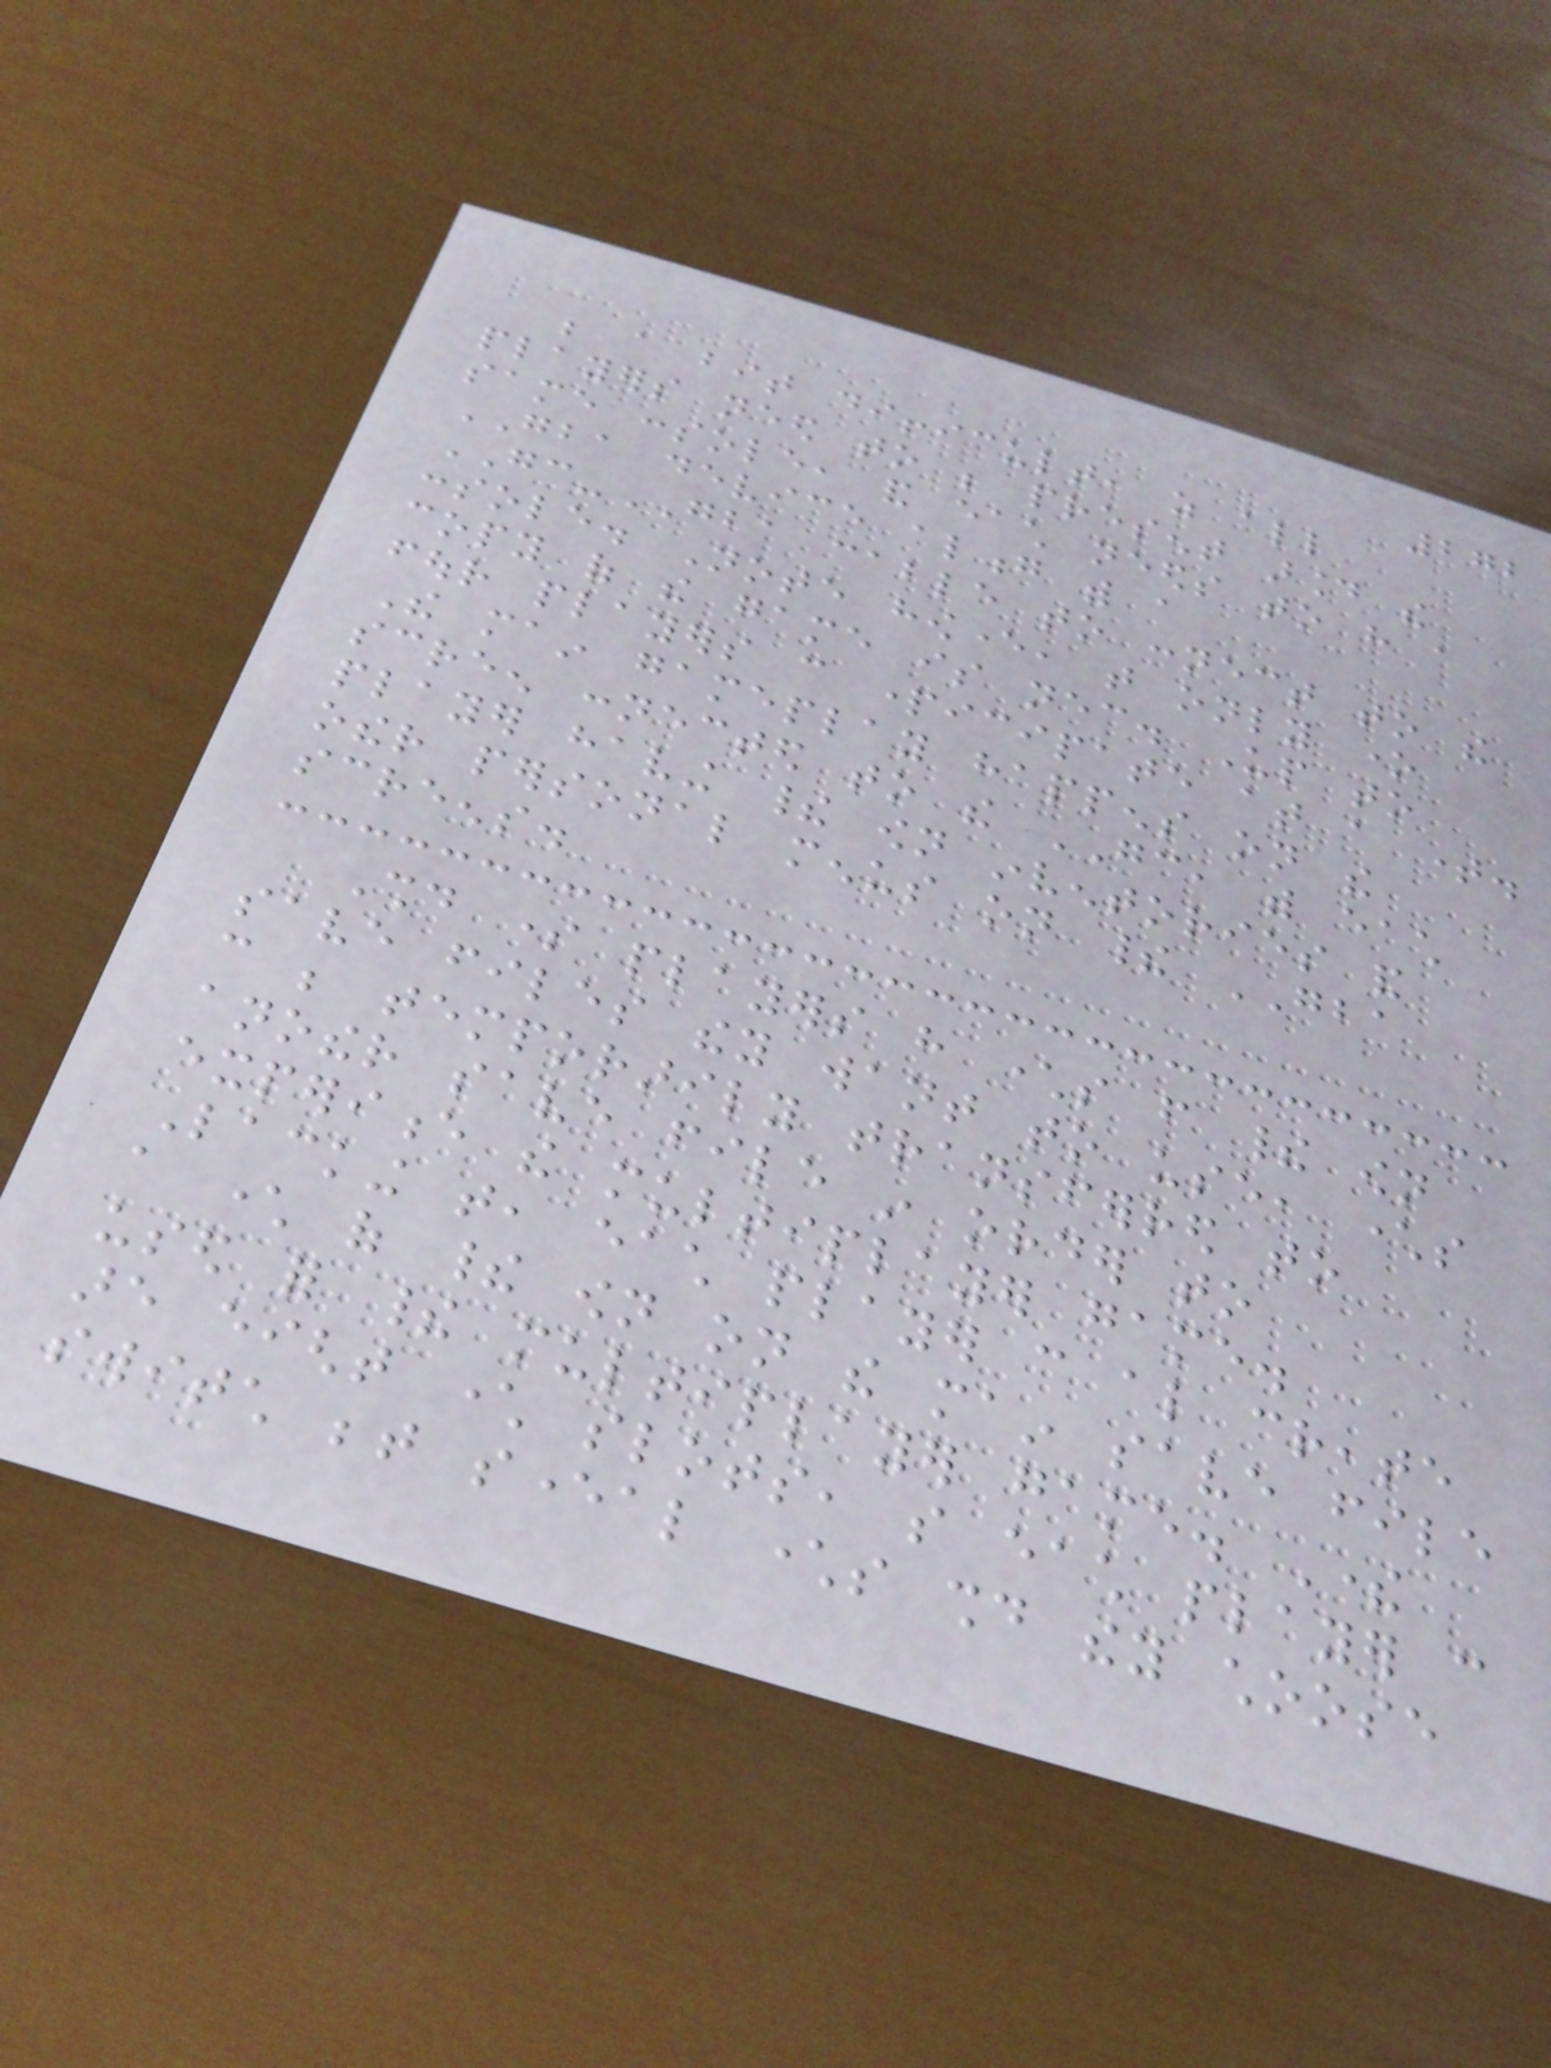272
be a bit difficult, as all
players need to be present around the
same console, and each needs to have a
GBA device along with a
GC-GBA cable to connect to the
console. Note however, that only one
copy of the game is necessary. Up to
four players can participate at a time.
The main gameplay happens on the
screen connected to the GC, with each
player having their own inventories and
other personal menus on their GBA
screens.
Should some players have characters from their own
save files they want to use, characters
can be temporarily transferred to
another save file in order to
experience the multiplayer game.
Lacking that, each player can also create
a character of their own on the main save file
used for their multiplayer game. There
are eight character slots, so each player can
switch between several characters should they choose
